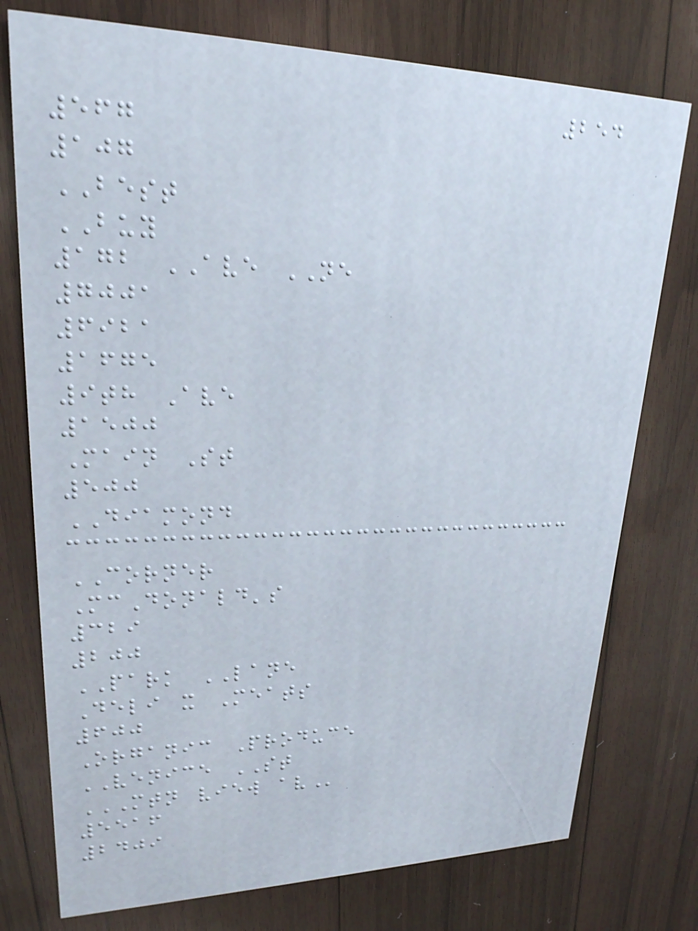254
567
107
BEST
BUY
172 AVE NE
7001
6921
1675
9th Ave
1500
Main St
500
DIAMOND
CORNER
McDonald's
329
200
PARK LANE
Deli x Meats
600
Organic Produce
VENICE ST
MTN VIEW AV
5516
2409
